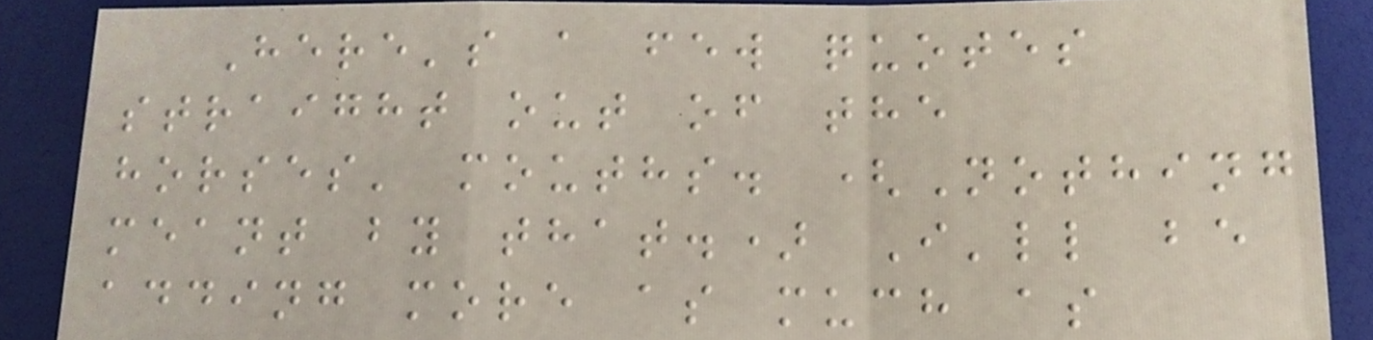Here's a few quotes
straight out of the
horses' mouths. (Nothing
meant by that.) I'll be
adding more as much as
